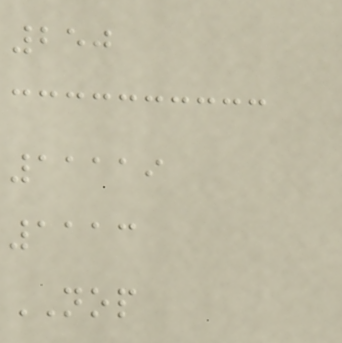250
11119
1113
NOP
